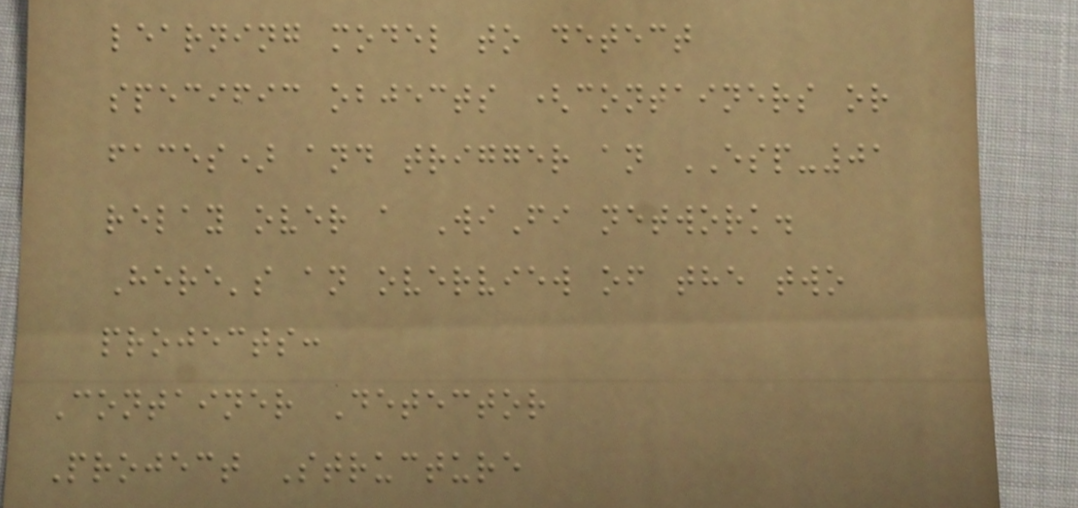learning model to detect
specific objects (containers or
faces) and trigger an ESP-01
relay over a WiFi network.
Here's an overview of the two
projects:
Container Detector
Project Structure
